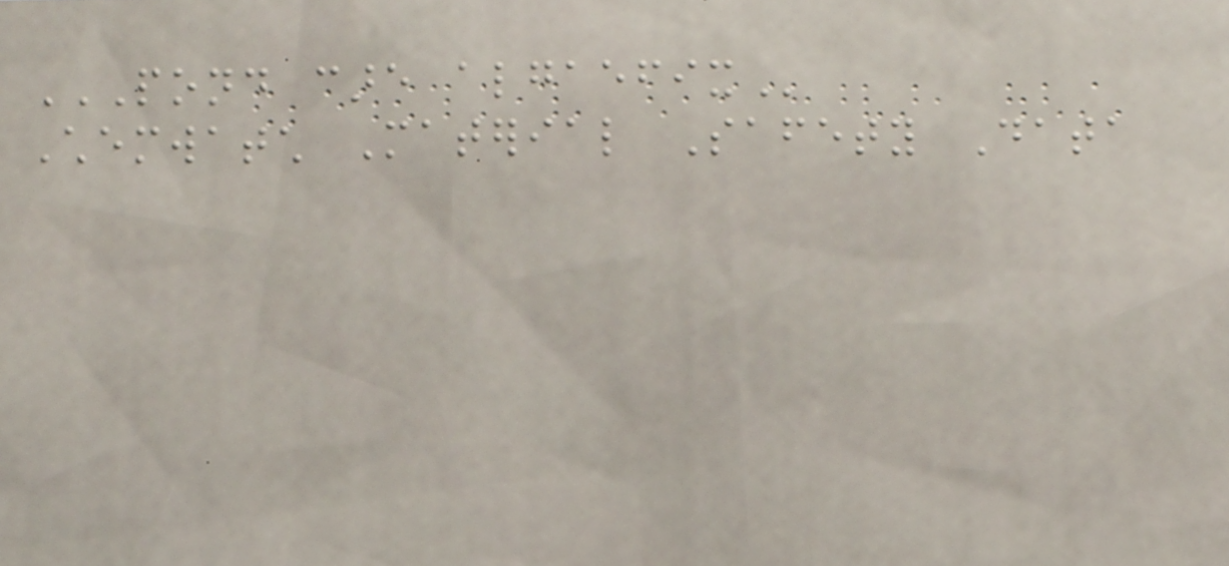POND CARE ALGAEFIX
Chemwatch Material Safety Data
